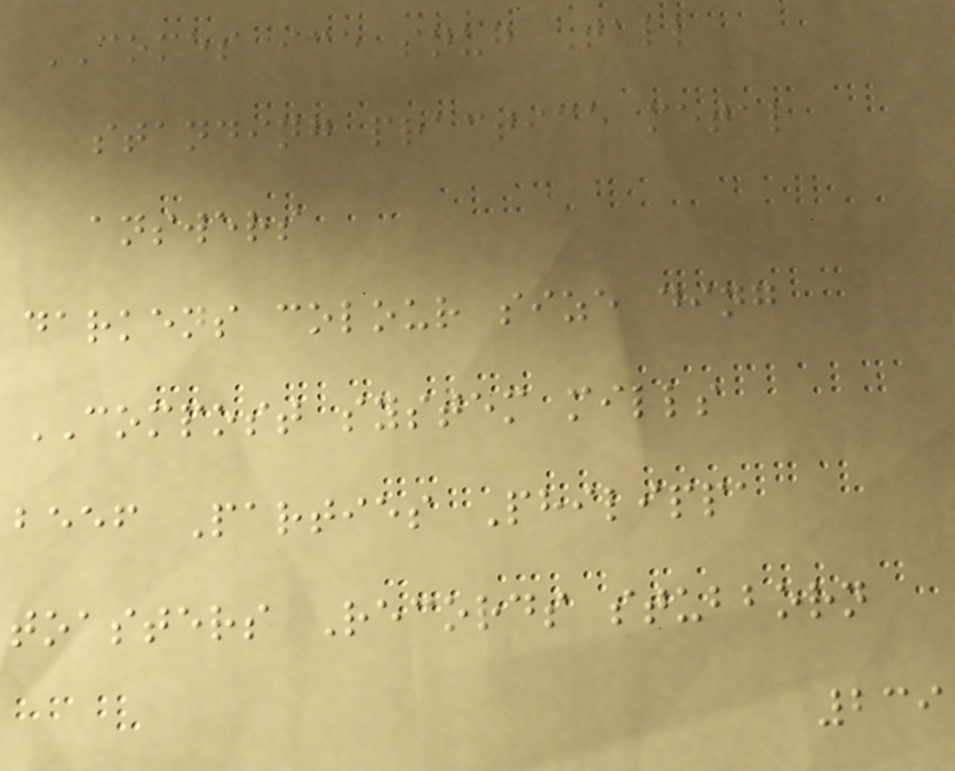COMES ice snug Tall
standing practice metal
answers
darkens colour size ding
COMPOST system mills
beef Parties Philippa
toasters Records stubborn
239
